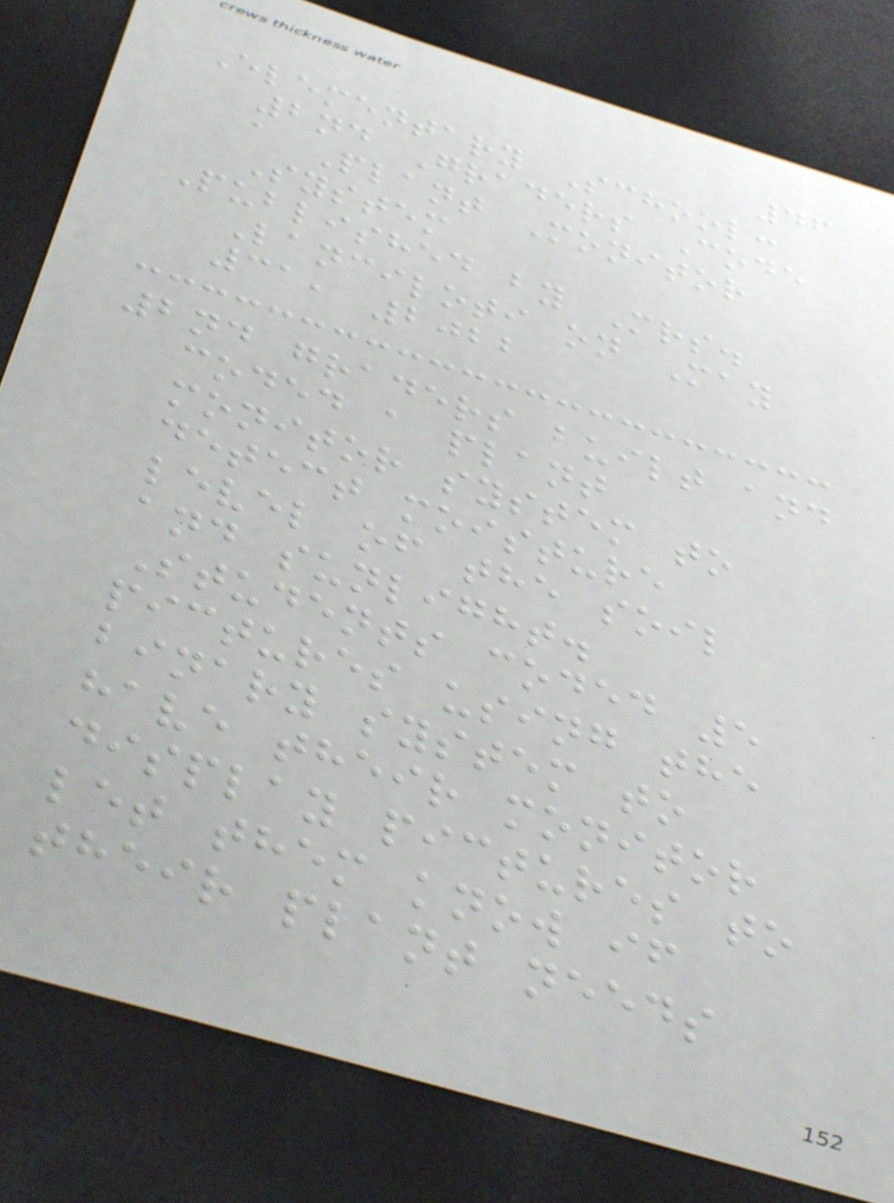46
Elementary School:
2nd Graders Code
a Plant Monitor
System
Published by Mrs.
Lanciloti on May
31, 2022
2nd graders built and
coded a plant
monitor system to
detect moisture
level of the soil
and sunlight.
Students coded 5
pictures using the
binary system to
have their monitor
display pictures to
let them know if
their plant needs
